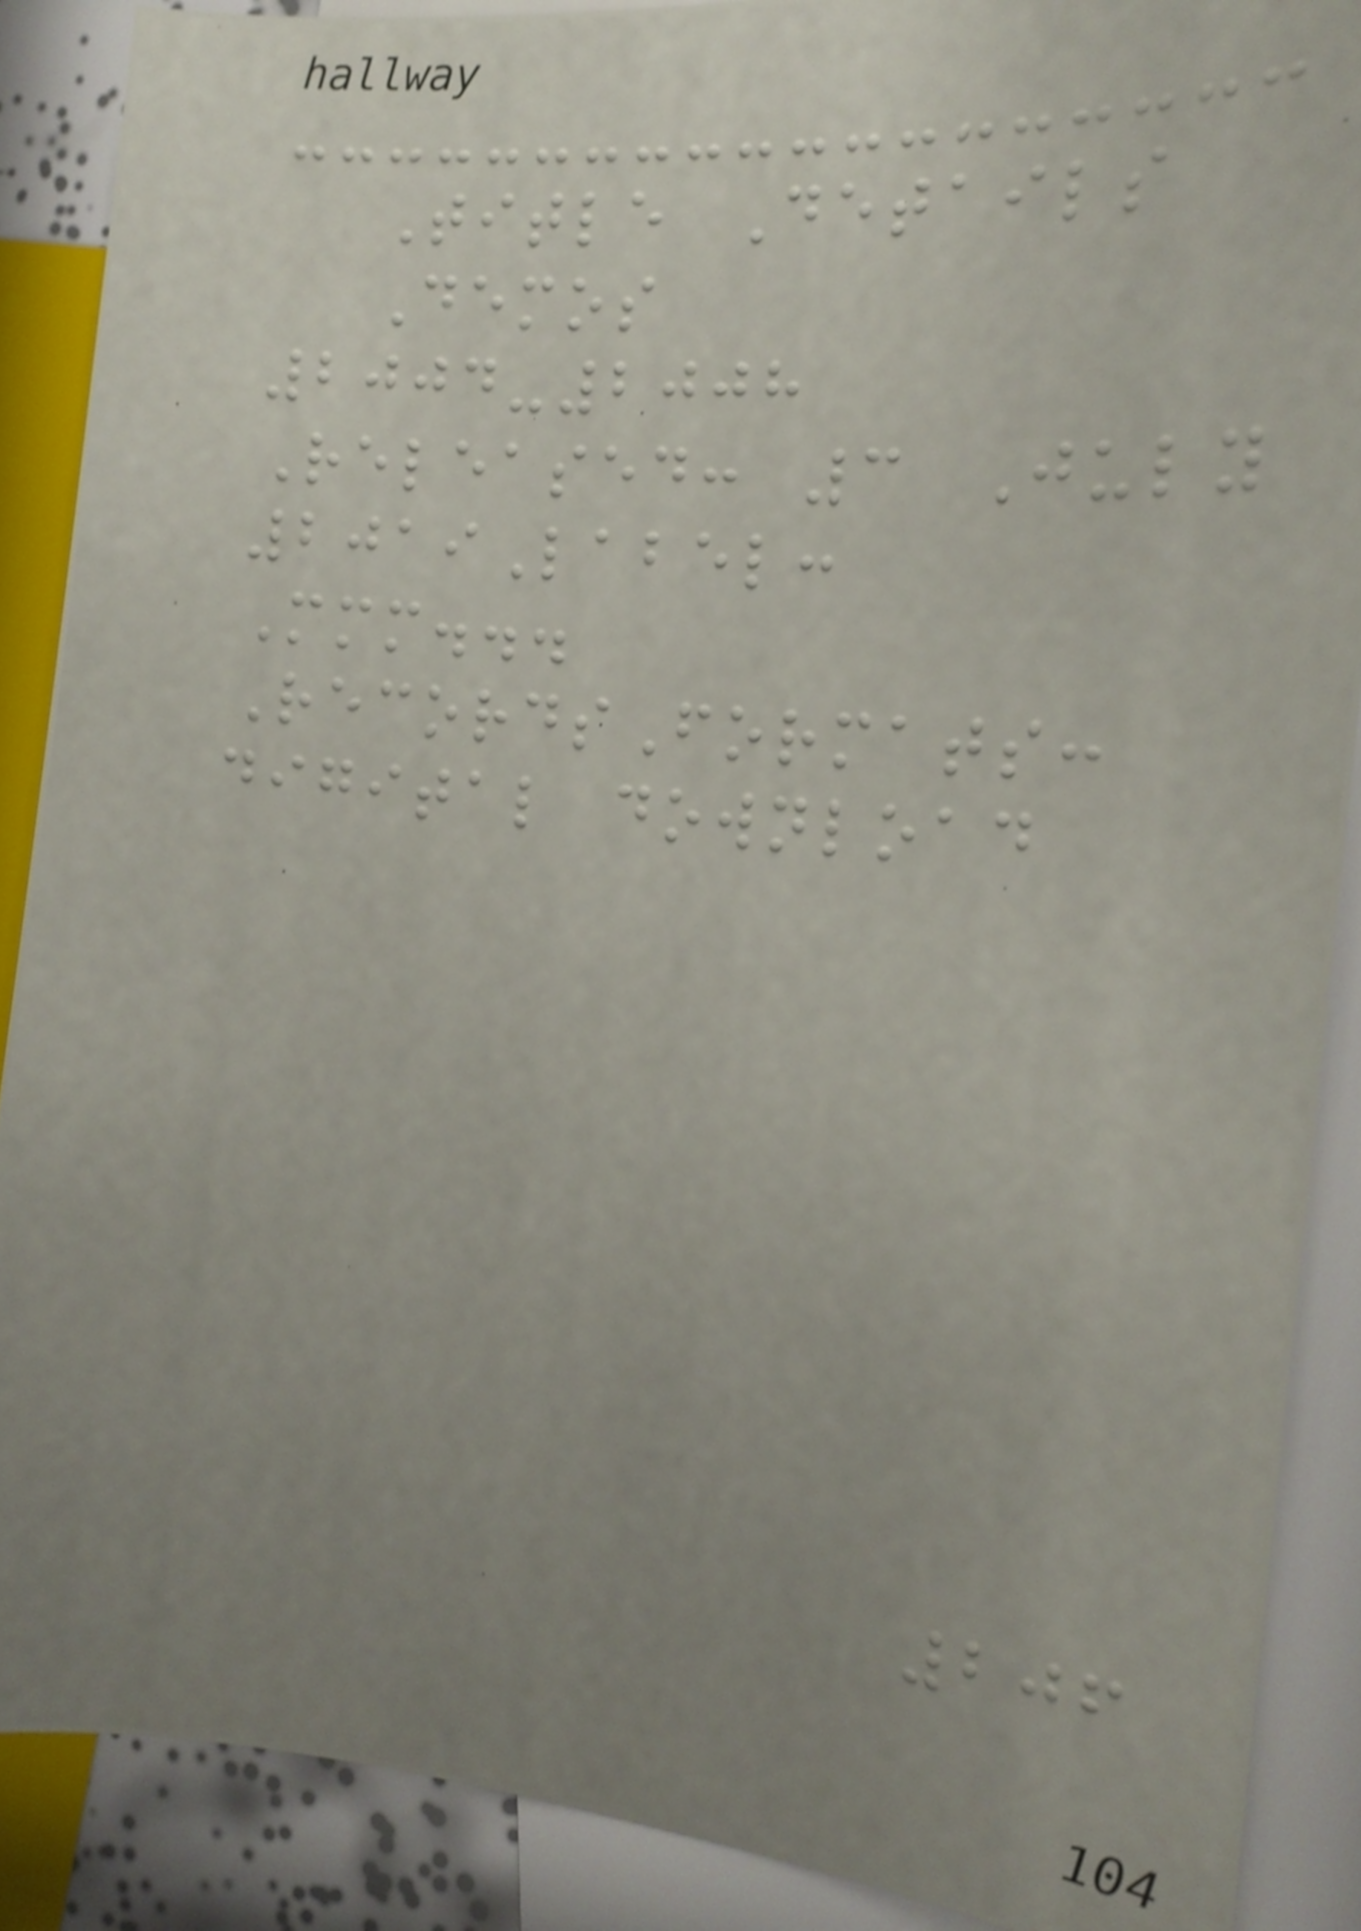Title Details
Demos
2004-2008
Released: 3 July
2019Label:
Mmm...
RecordsFormats:
digital download
206
